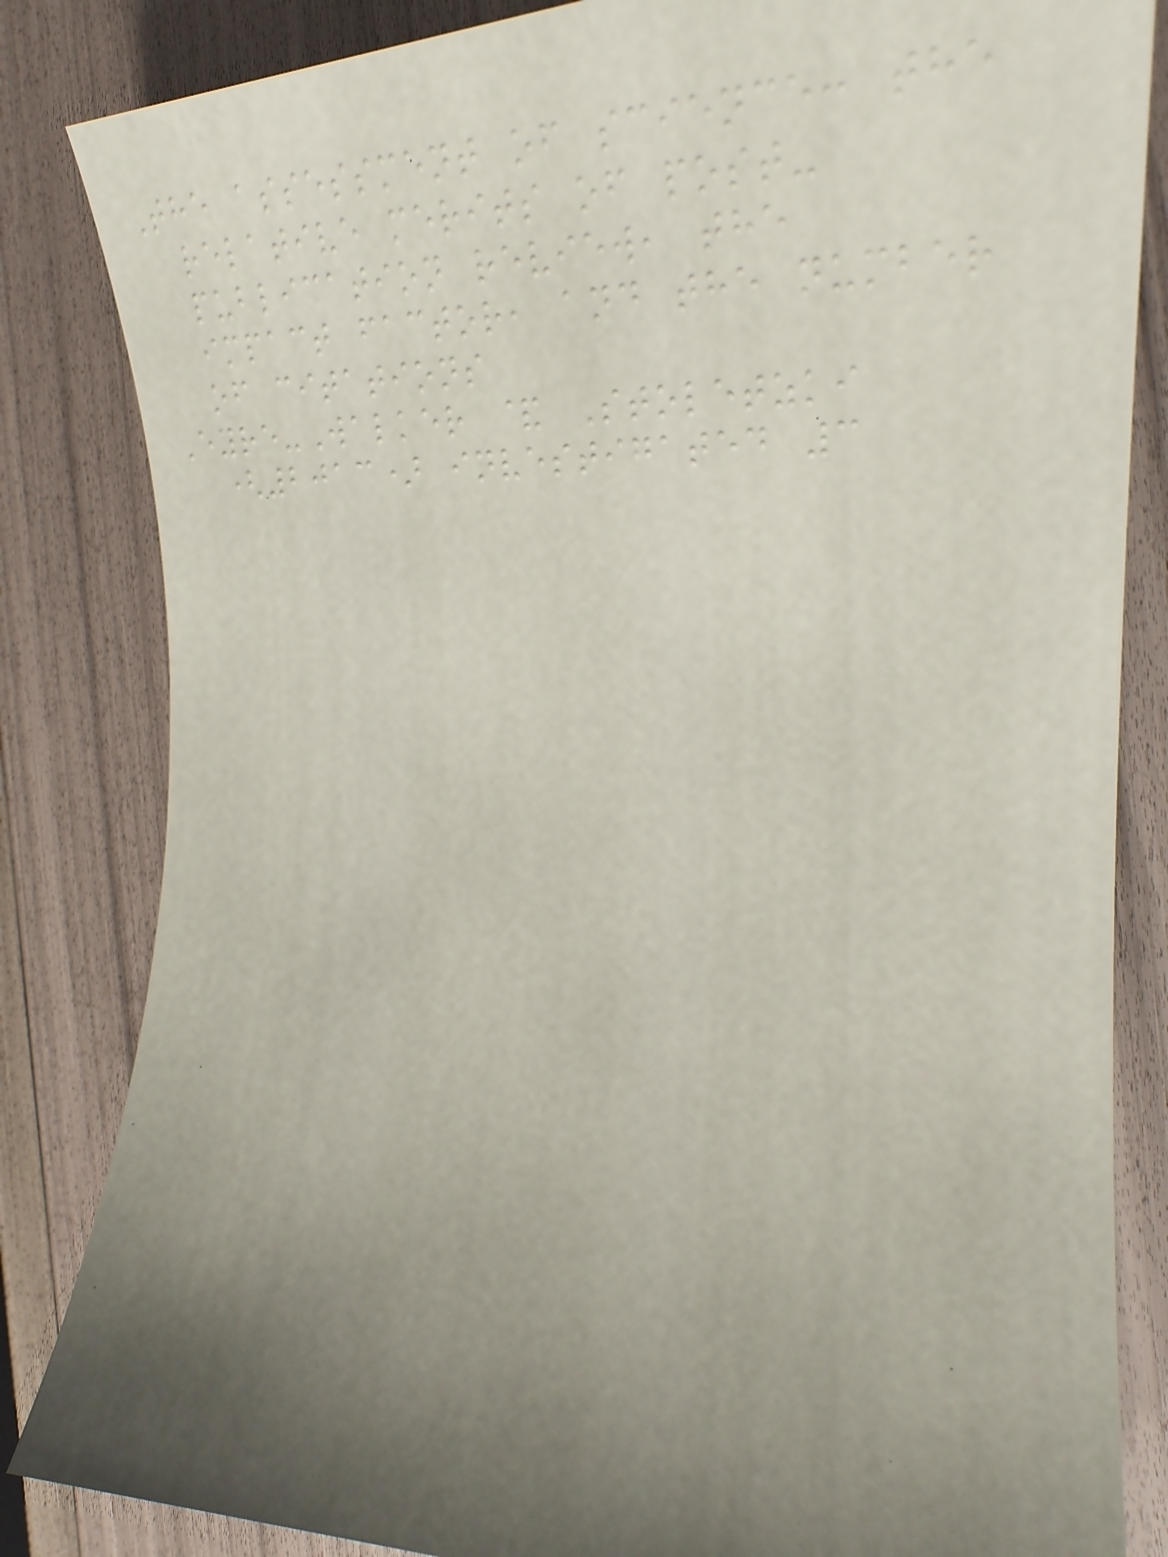The assessment of science: the
relative merits of post-
publication review, the
impact factor, and the number
of citations
Eyre-Walker & Stoletzki
(2013) investigated 3
